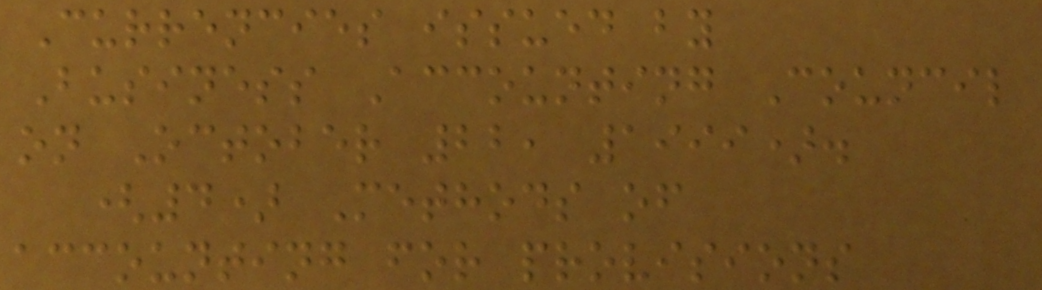Currencies issued by
Business Accounting Council
on October 22, 1999).
(4) Methods of
accounting for provisions
